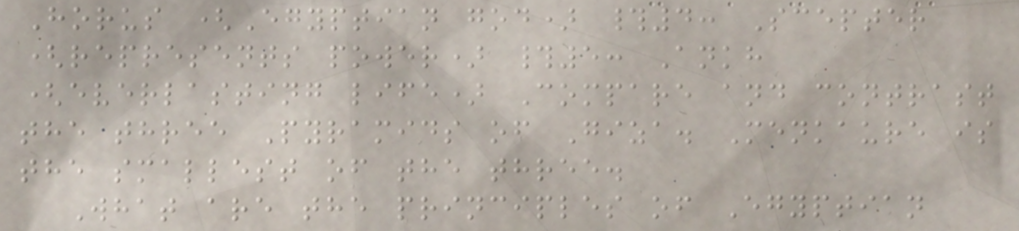Horus (Egyptian god) #4: Scepter
(represents power) #5: Ankh
(everlasting life) Compare and contrast
the three Pyramids of Giza. Menkaure is
the smallest of the three.
What are the principles of Egyptian
